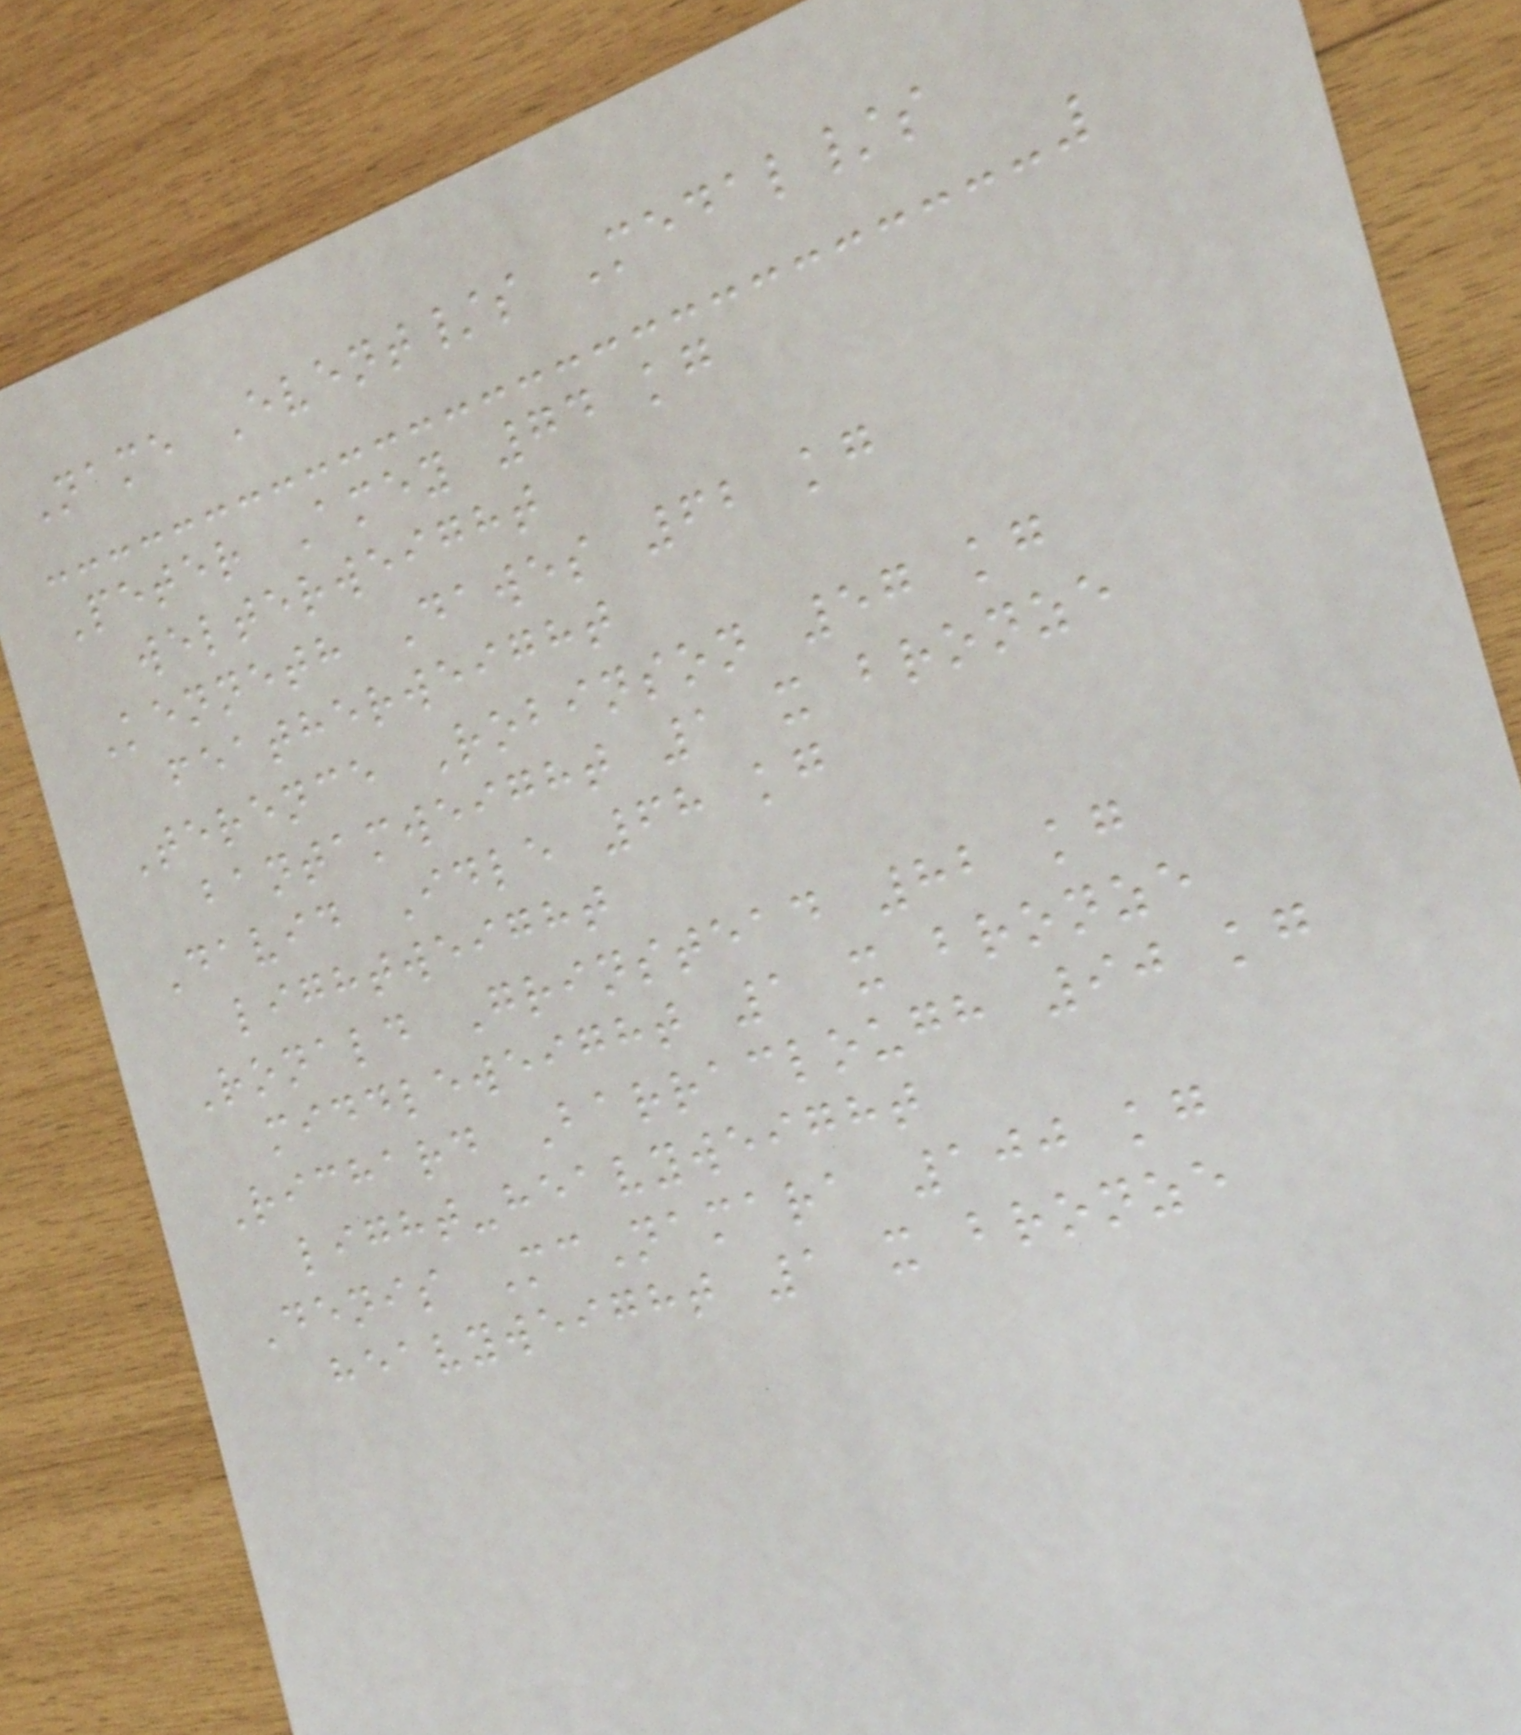Name Event/s Medal/s
Peter Amey 74 kg
welterweight
Kenneth Dawes 62 kg
featherweight
Terence Robinson 57 kg
bantamweight 1 x bronze
David Idle 68 kg
lightweight
Ronald Grinstead 82 kg
middleweight 1 x bronze
Richard Barraclough 90 kg
light-heavyweight
Denis McNamara 100 kg
heavyweight 1 x bronze
